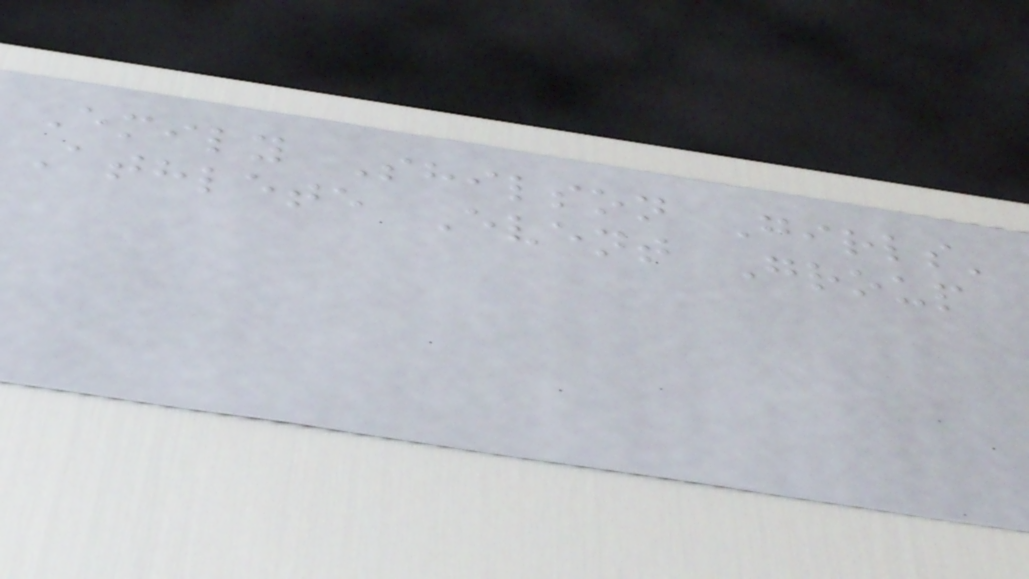Emily Shilson Girls'
Athlete Event Group
